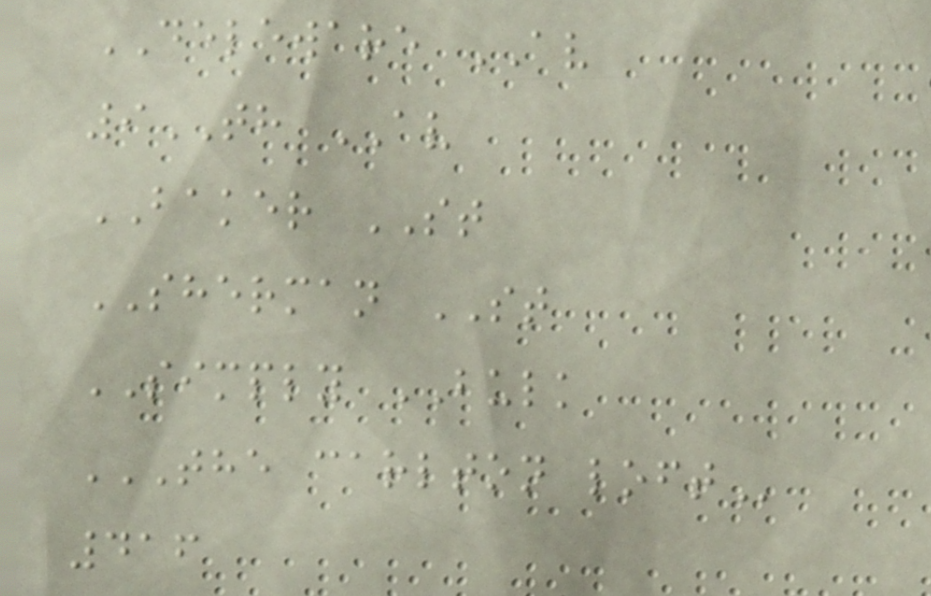DELEWARE AV
9TH AV
BAKER ST
SHERMAN ST
SIMPLY BULK
THE CARLTON LOFT
416
